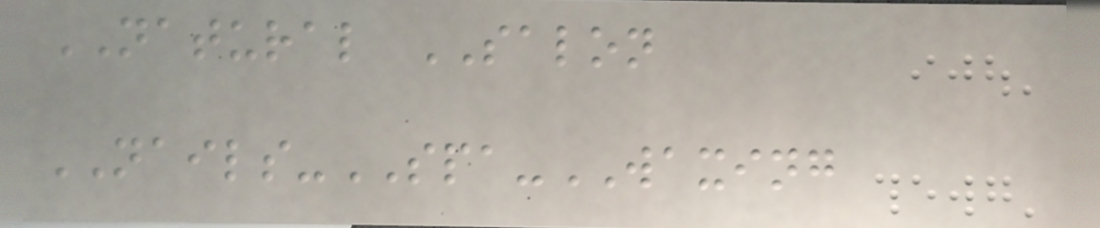NATURAL SALON
NAILS-SPA-WAXING
